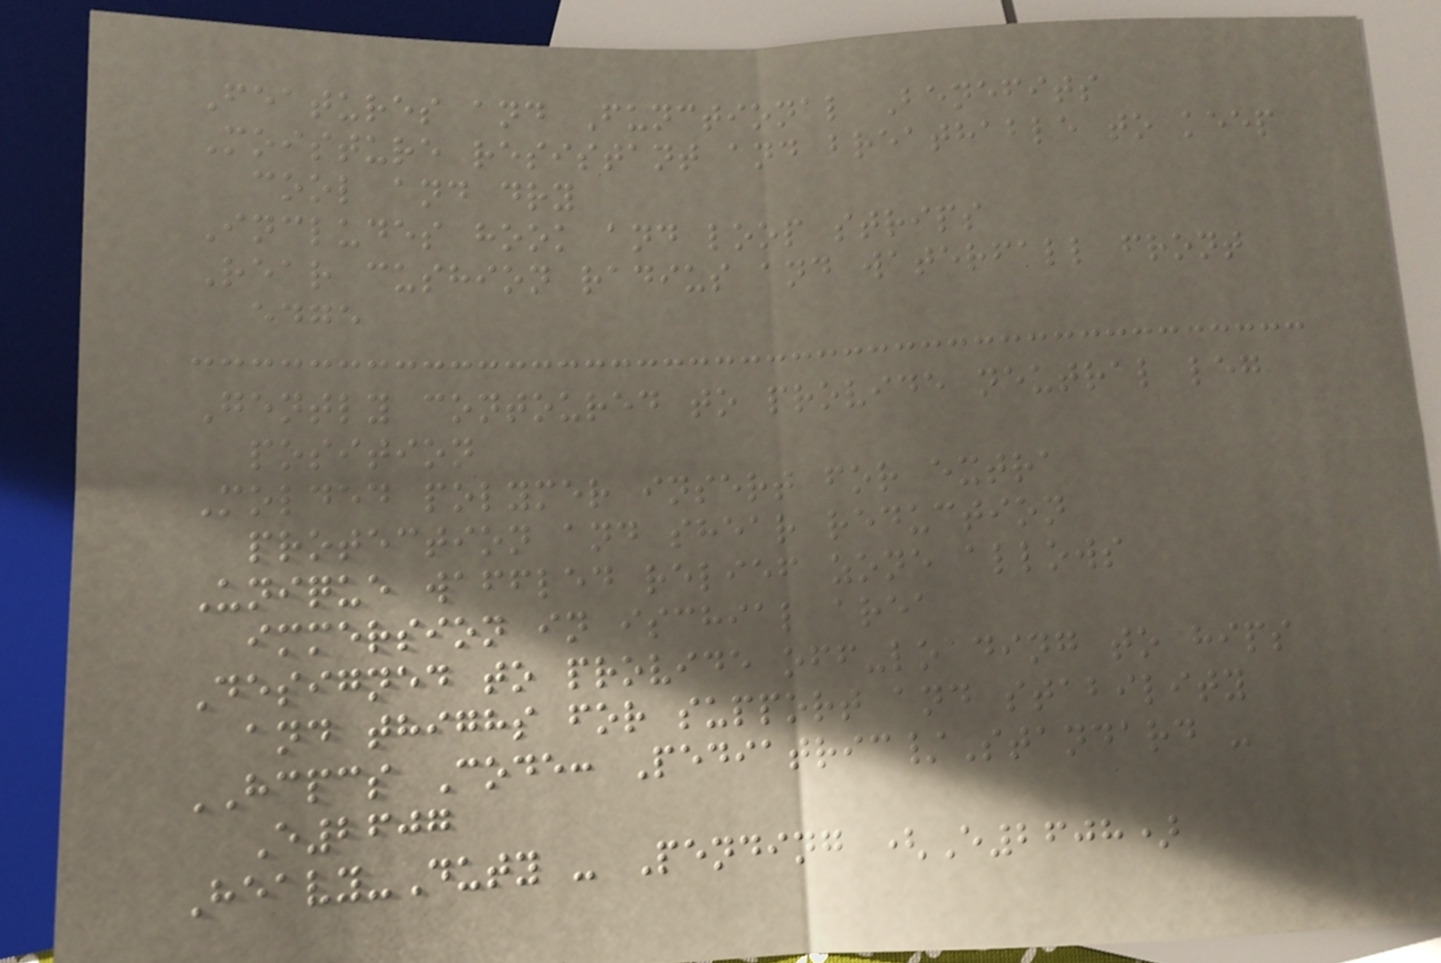Features and Functional Benefits
Moisture resistant and breathable to keep
cool and dry
Includes hook and loop strips
Rear cushion radius and waterfall front
edge
Gently contoured to provide neutral leg
position
Molded polymer insert for extra
protection and shear reduction
Unique waffled relief zone allows
immersion in ischial area
Designed to provide off-loading to hips
and thighs for support and stability
HCPCS Code: Pediatric/Standard -
E2607
Heavy-Duty - Pending (E2608)
